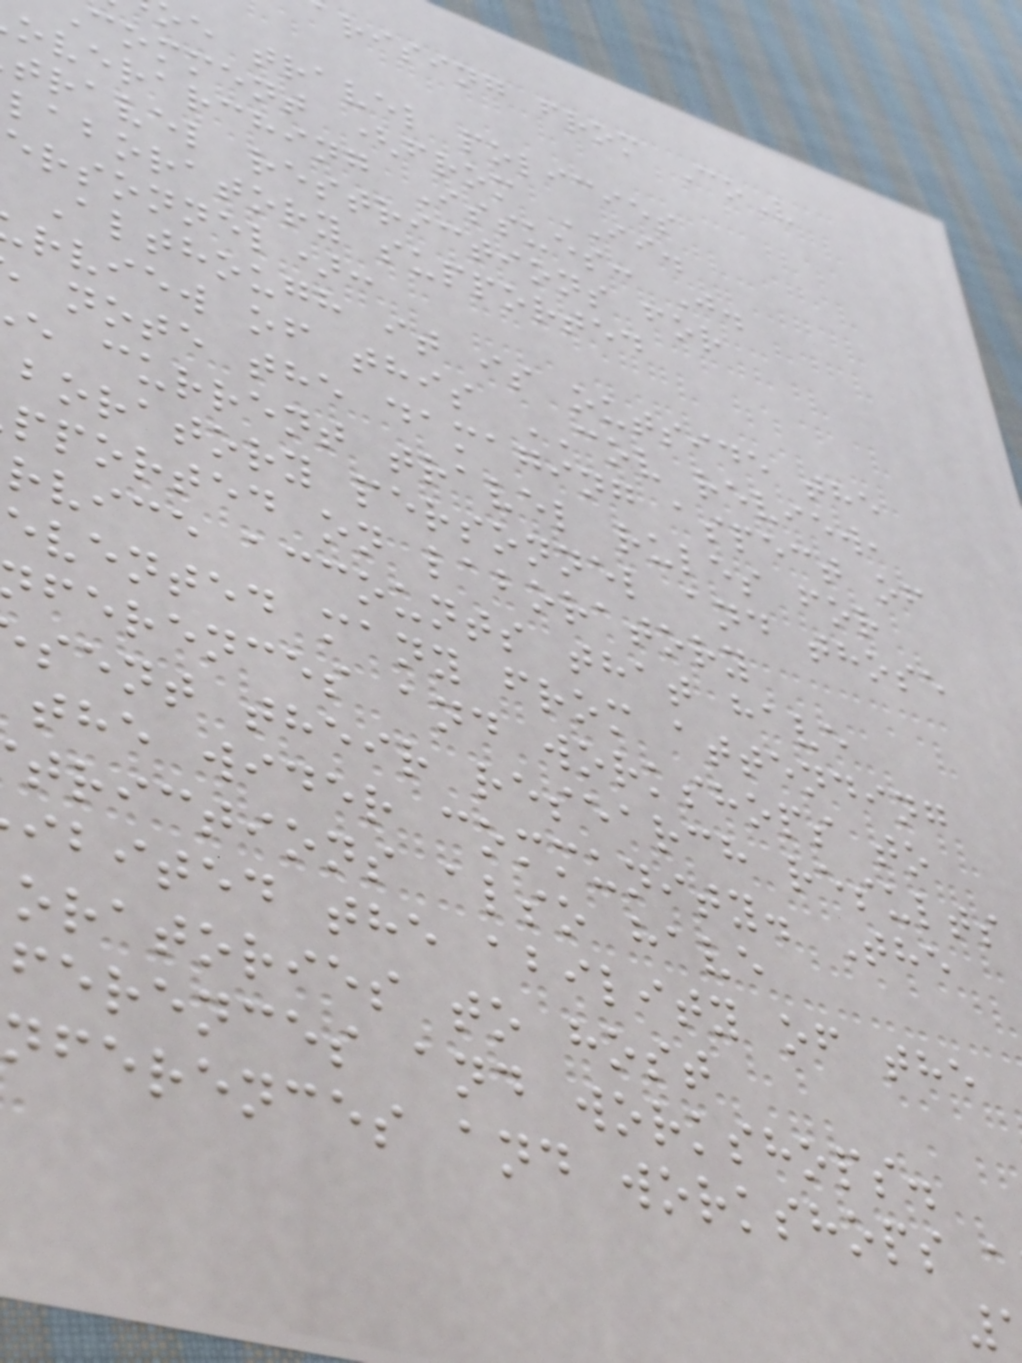rising from CoV
e travel policies
comment (from II.
overarching Issues: J.
travel restrictions for
laboratory supported
ersonnel):
Although it is outside the
rview of this COV review,
note the damaging aspect of
e current travel rules for
boratory personnel and those
pported on laboratory
rvice accounts that have
evented many from attending
ferences and workshops to
sent their research results
the wider community. The
trictions also have
ibited the ability of the
oratories to host
ferences and workshops.
nferences and workshops a
